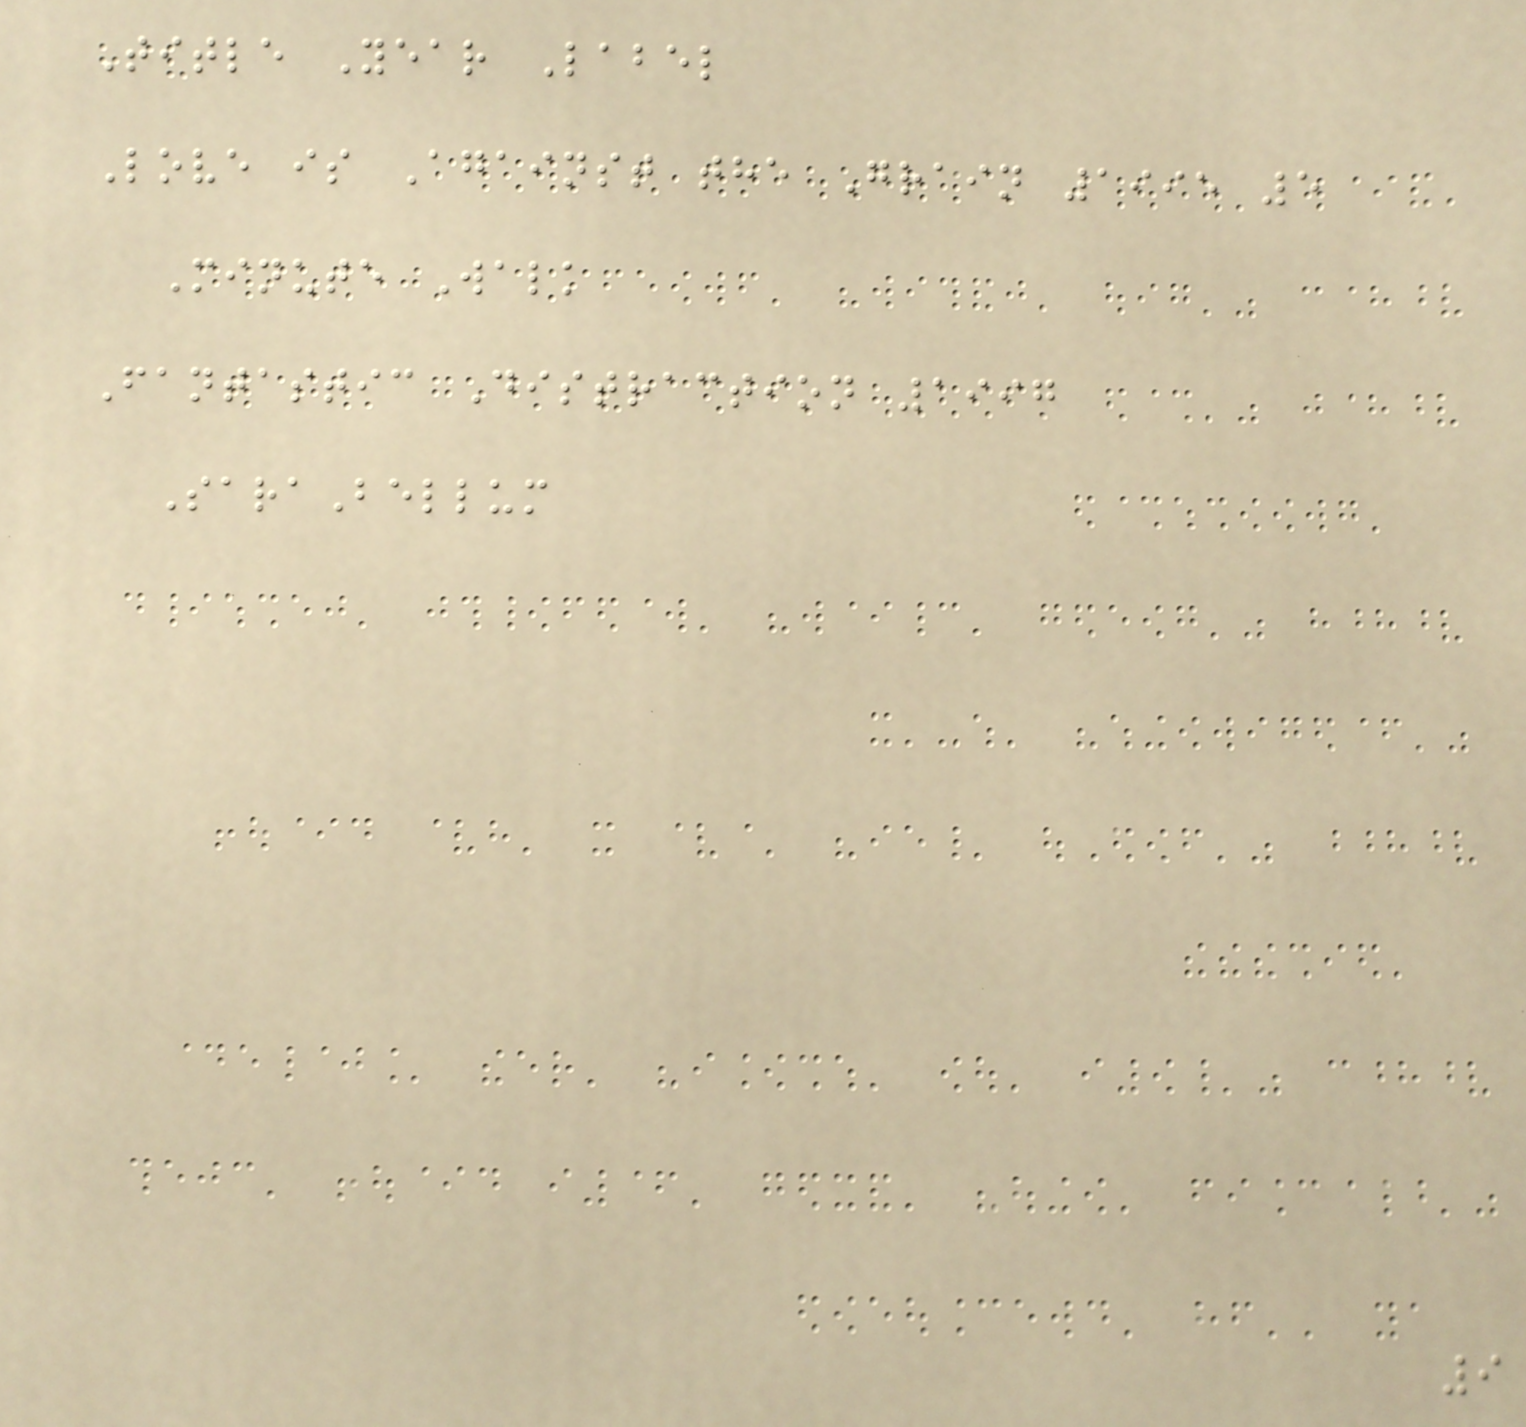Title Year Label
Love is Against the Grain 1995 5
Minute Walk
Fantastic Distraction 1997
SaraBellum
9
